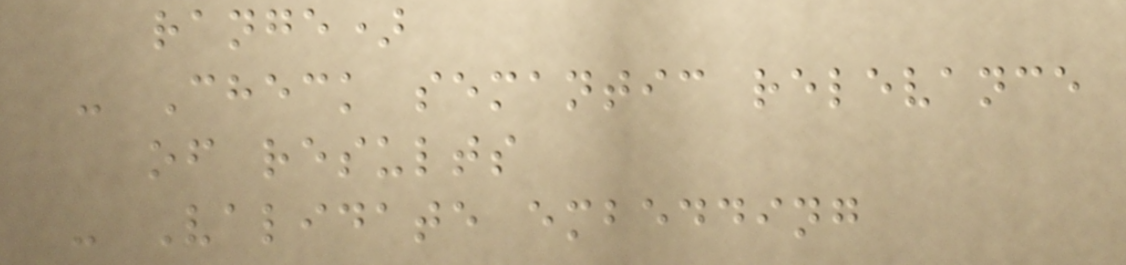range)
- Check semantic relevance
of results
- Validate embedding
